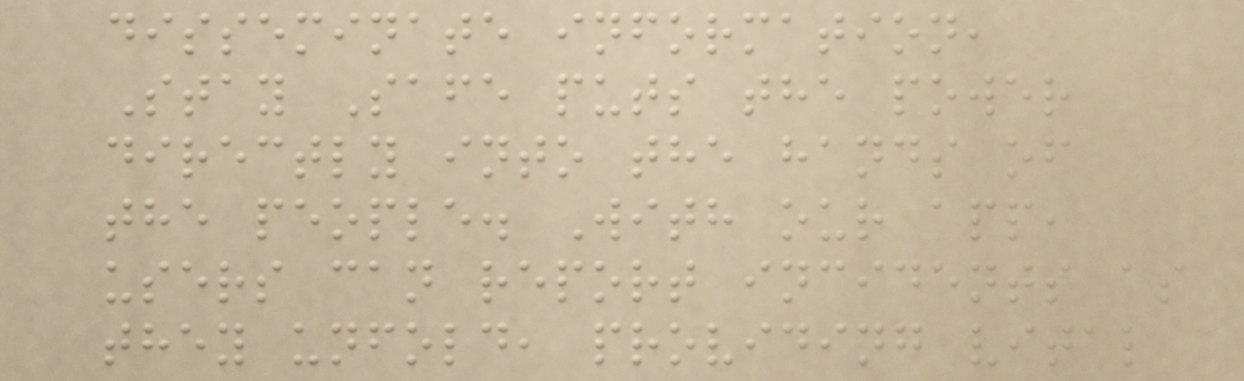disseminate information,
Stay Safe puts the power
directly into the hands of
the people. With our app,
users can report incidents as
they unfold, providing vital
